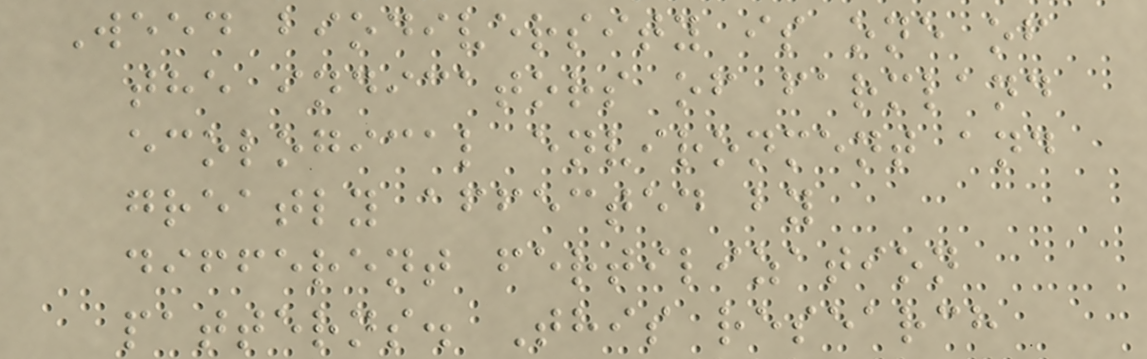Weed biodiversity is one of
the indicators of farmland
ecological environment and
greatly affected by
different fertilization
patterns. This research
